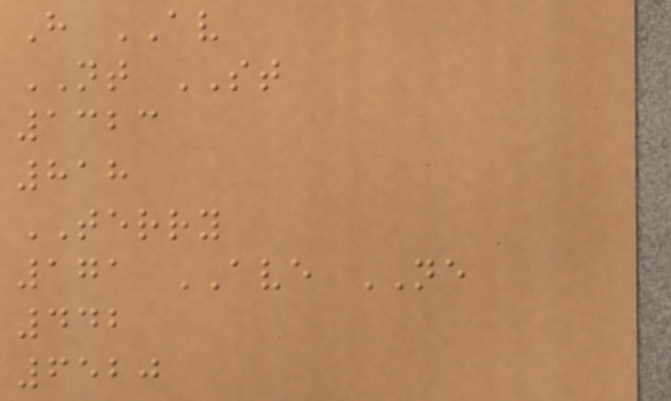H AV
NT ST
1323
818
TERRY
171 AVE NE
442
6520
